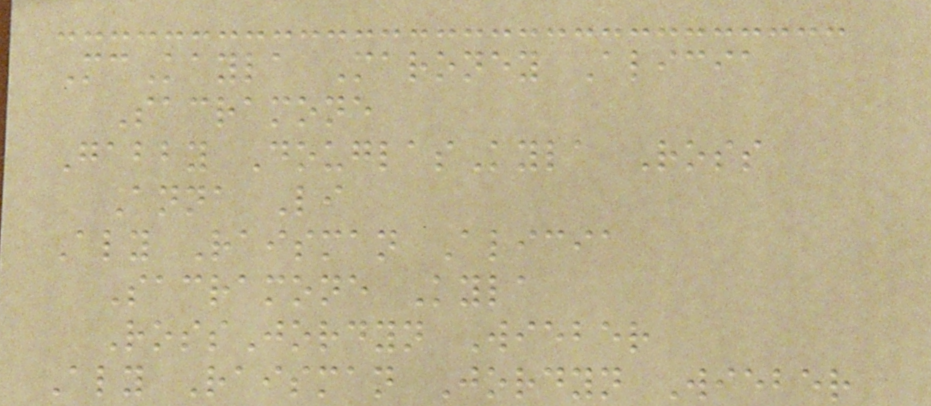McKayla Maroney Alicia
Sacramone
Gabby DouglasKyla Ross
Anna Li
Aly Raisman Alicia
Sacramone Kyla
RossJordyn Wieber
Aly Raisman Jordyn Wieber
